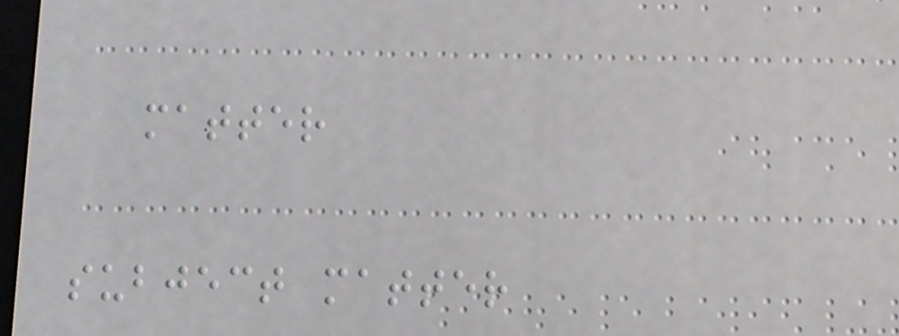matter
subject matter
